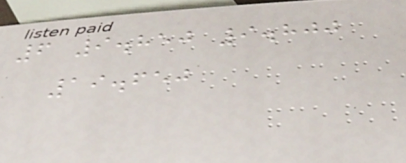6 9.850 9.800
19.650
